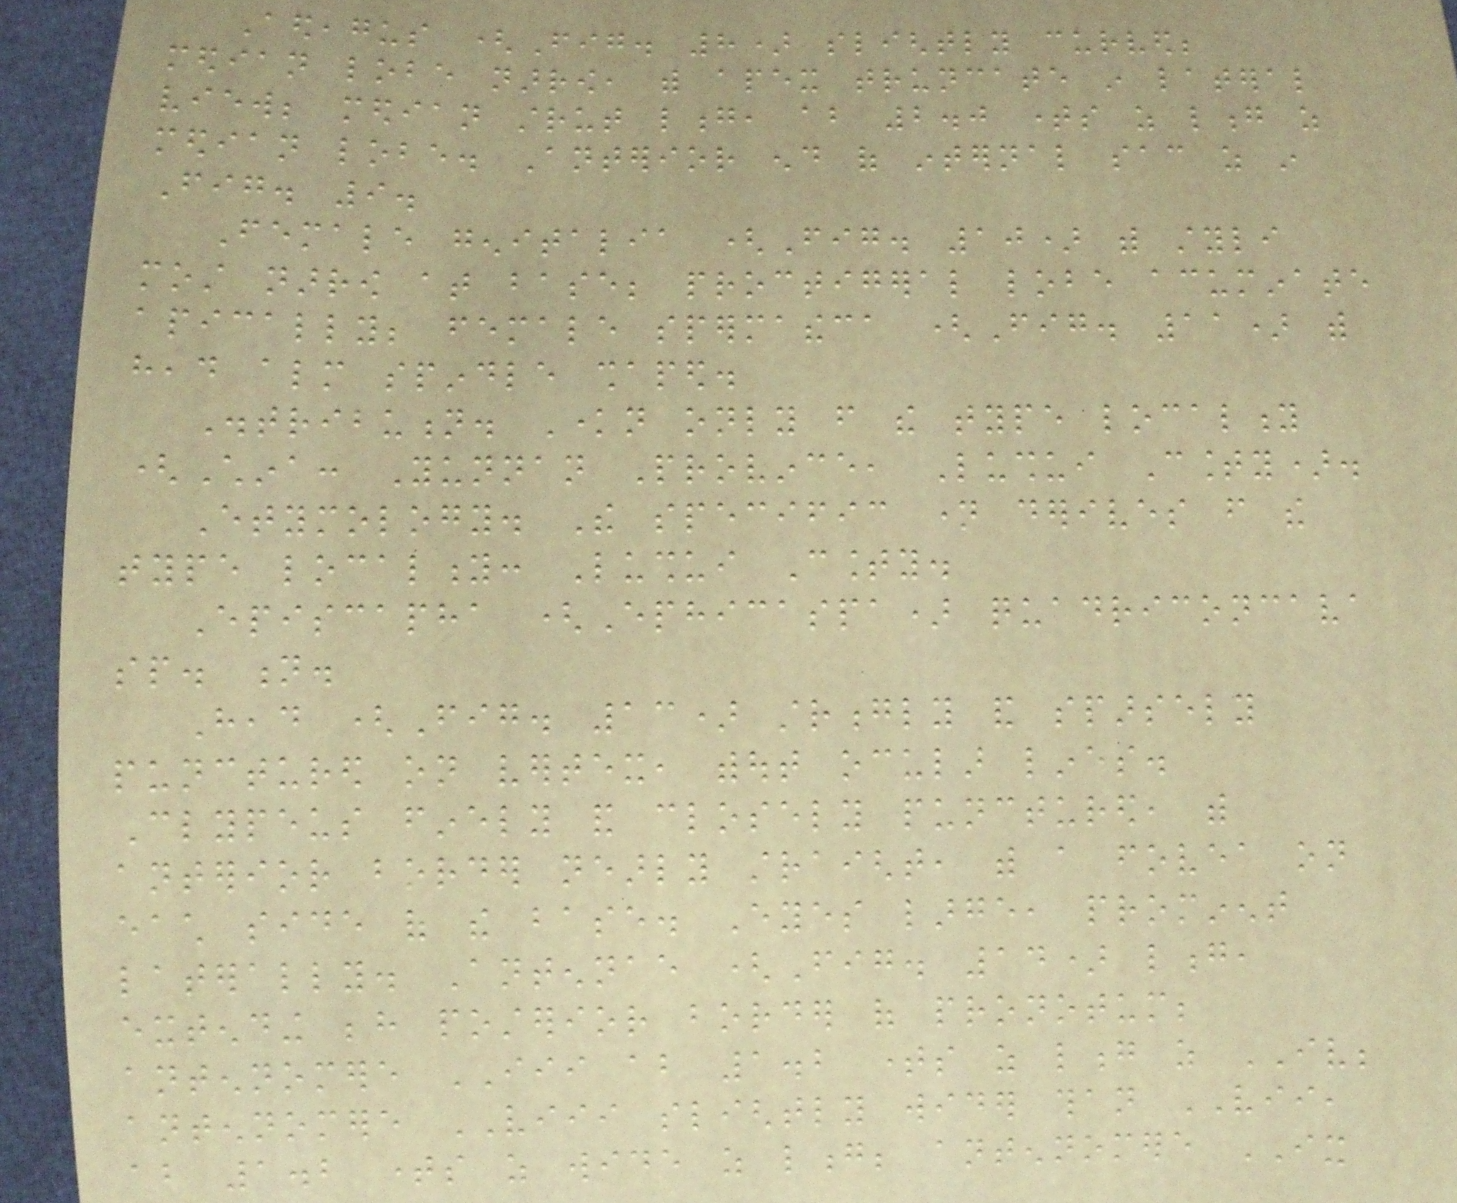Aedeagus (Fig. 8) slightly curved;
median lobe narrow, with apex truncate in lateral
view; median strut long, about 2.0 times as long as
median lobe. Anterior end of internal sac as in
Fig. 9.
Female genitalia (Fig. 10) with styli
most narrow at base; proctigeral lobe acuminate
apically; female spermatheca (Fig. 11) with
head almost spindle shaped.
Distribution. Known only from the type locality
(China: Yunnan Province, Lushui County).
Etymology. The specific name derives from the
type locality: Lushui County.
Episcapha (Ephicaspa) quadriconcava
sp. n.
Head (Fig. 13) strongly and sparsely
punctured on vertex, without ocular lines.
Clypeus finely and closely punctured, with
anterior border nearly straight, with a fovea on
each side of the base. Eyes large, prominent
laterally. Antennae (Fig. 14) long,
extending behind posterior border of pronotum;
antennomere III about 1.2 times as long as IV;
antennomere VIII slightly wider than VII,
about 1.2 times as wide as long; antennomere IX
